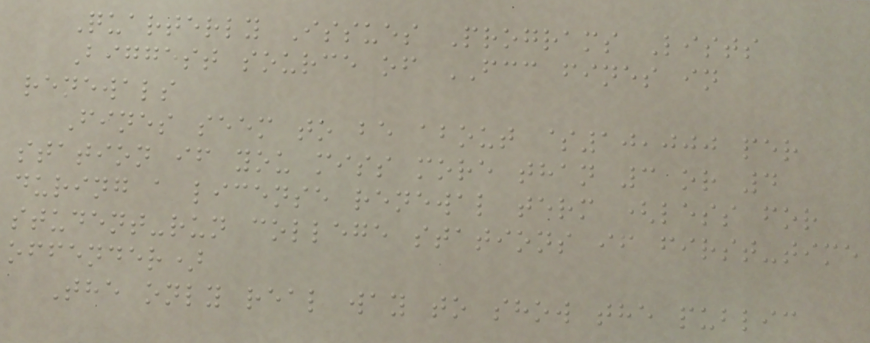Quarterly Issues Programs Lists
Biggest source of FCC fines in
renewals
Fines seem to be about $10,000 per
station if you miss more than 3 or 4
during a license renewal term (less for
student-run college stations if first-time
offender)
The only real way to show the public
